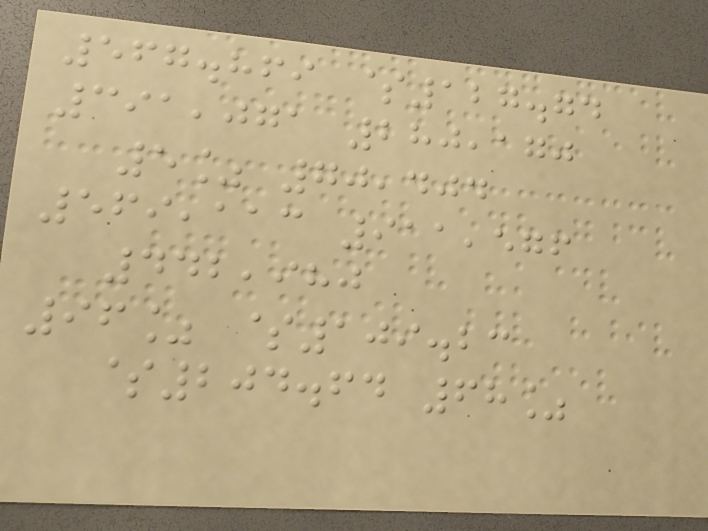567.869 $127.74
391,071 280,170
5% 70,404
569,113 911,576
442,980
96% $109.23
$204.64 68%
